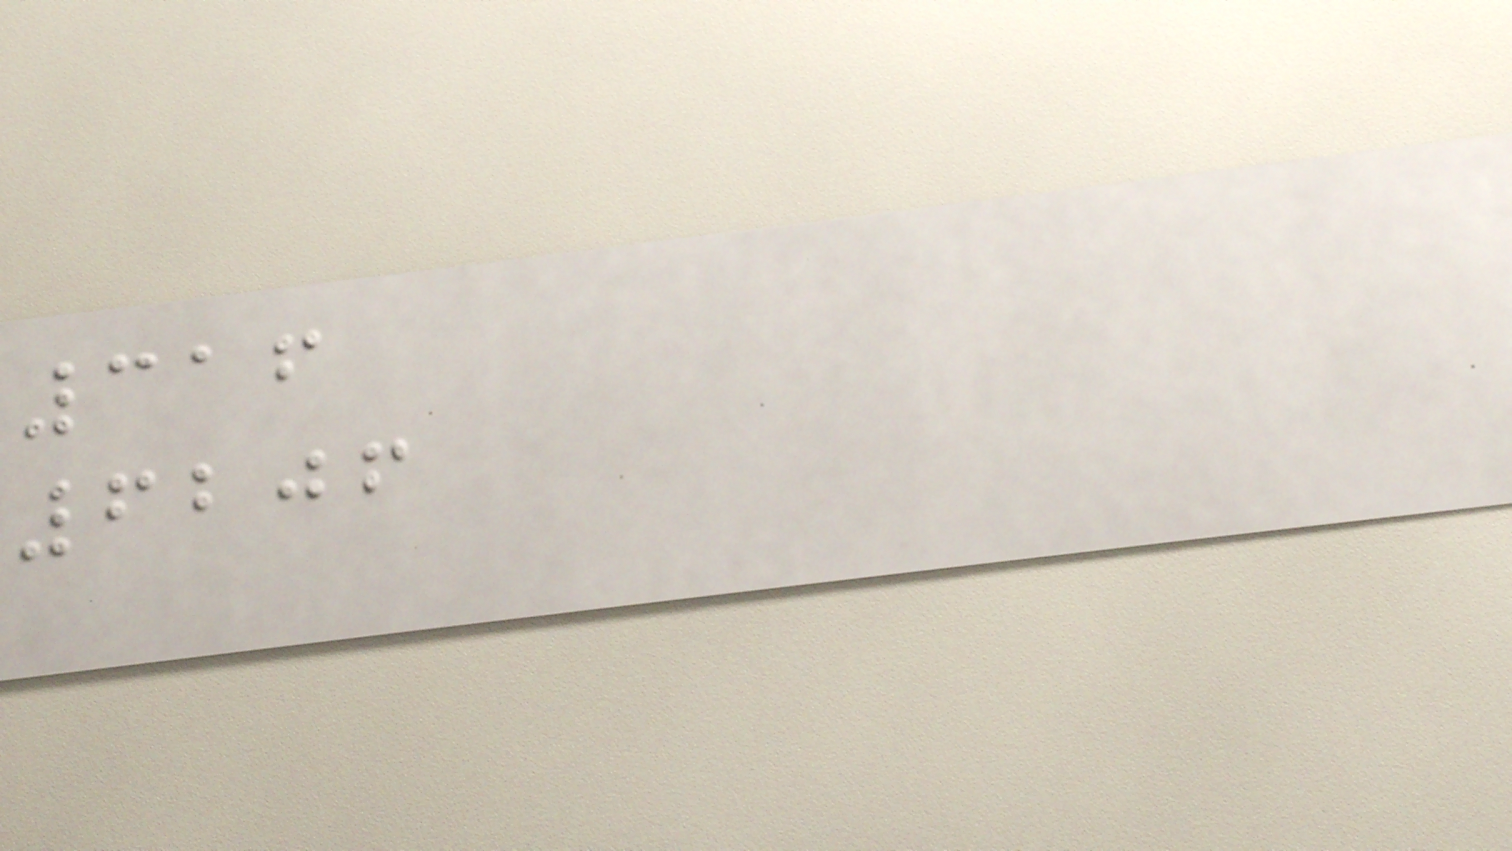316
6206
